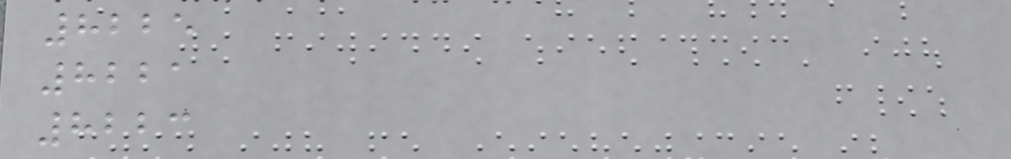8225
8221
8223
